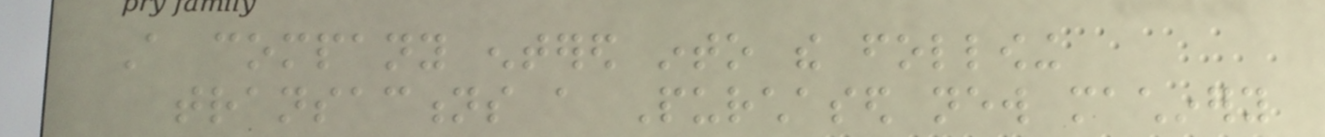A company entered into the following
transactions a Purchased new machinery
